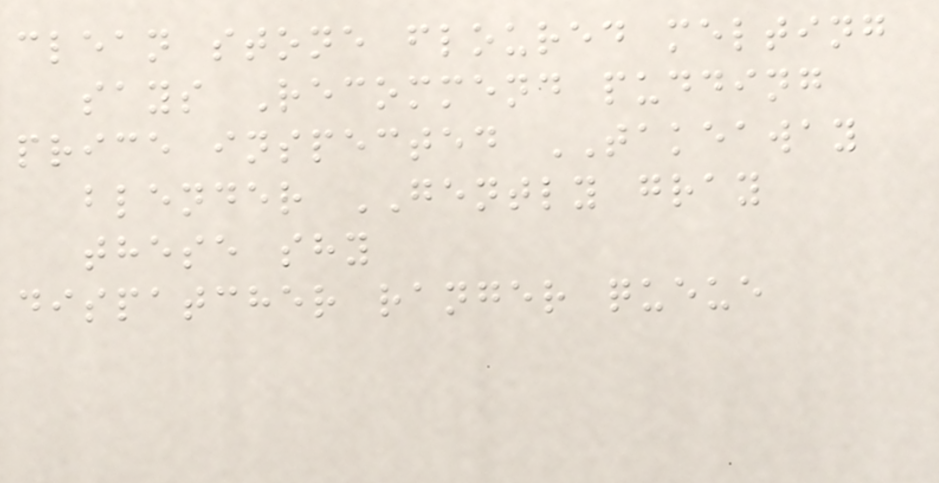clean stone floured melting
says Recommend pudding
price inspected TAKEAWAY
blender GENTLY gray
these shy
dispatcher ranger queue
